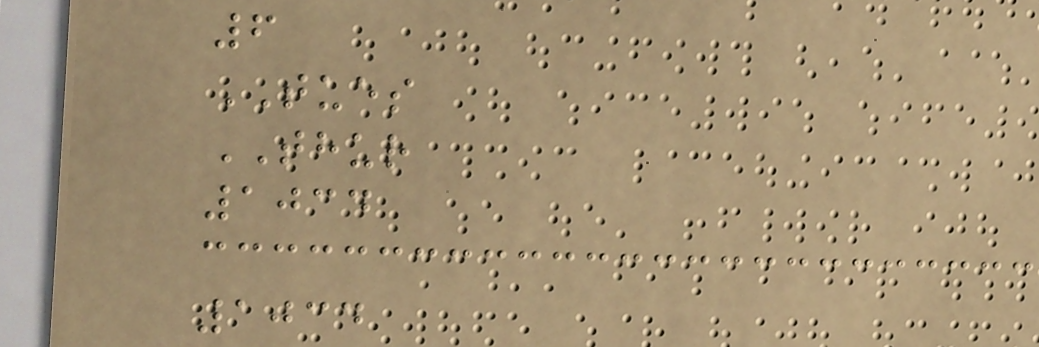6
TUES
THUR
1034
1034
